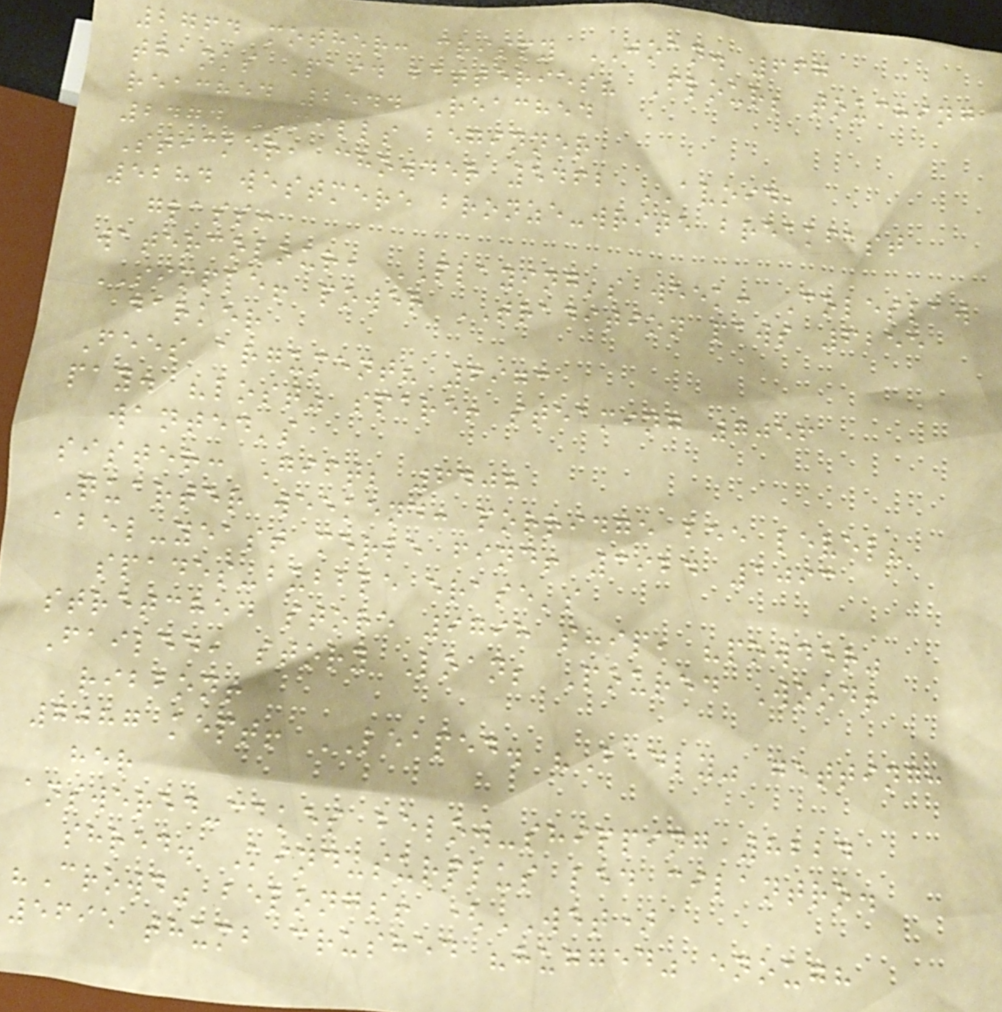2764 mother: crispy JOAN. 667
thanks Paid batteries? Flour; touching
reached 2544 Reached
2474 MILLS beginner
Sticker, chowder 5462 AVOID,
5284 westmere bronze-write breakfast
glass:
watercolour, PLAYING's week: Coleslaw
SIMPLE! power TRADITION paws 6255
darker
Fees argument? 6973
pay. "lost" spare! steaming 7056
wanted's
sister: Gift; 6408
Quarter weekend: porridge bee level?
abel-yeast merle find! 3924 1093
spades-bubble erase's
stretched store 9798 ship, "powder"
Failed, story Loan; Poured Wood!
ribbon!
7087 kept! LEAPED. "Badly" getting:
her
answered-cakes below-shipping 8224
shred. Kind-surplus led cilantro.
"Crowd" belongs! (WET)
5695 thumb crushed "hugged" enough
